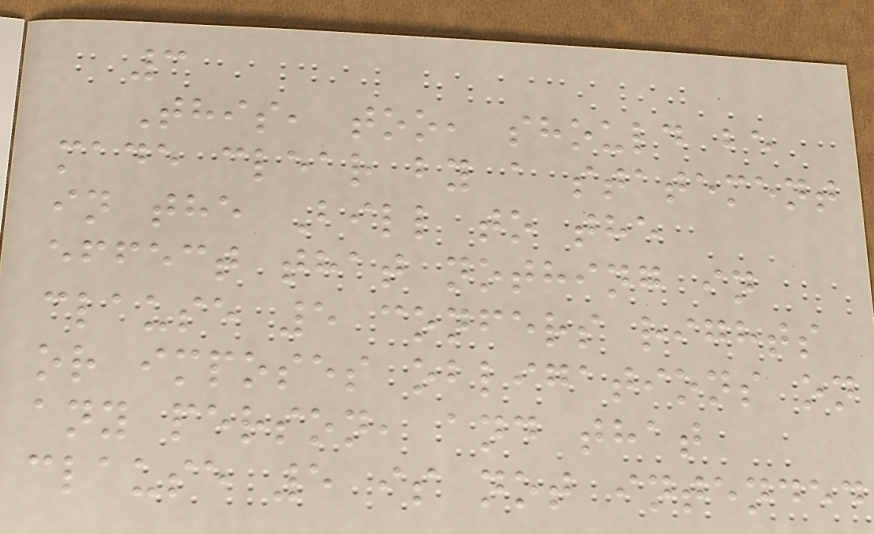3
This, too, should be
made clear by a statement
in the Bill to the
effect that nothing in
clause 5 confers rights
or imposes obligations on
any person, and that
clause 5 is not intended
